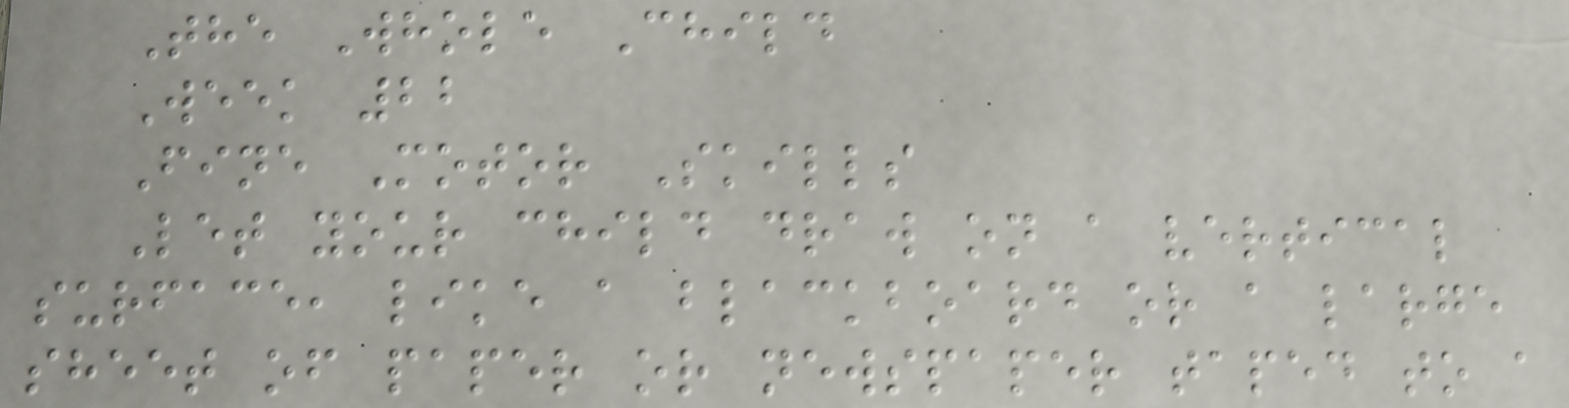The Whole Child
Week 22
Fine Motor Skills
Let your child draw on a vertical
surface, like a blackboard or a large
sheet of paper or newspaper taped to a
